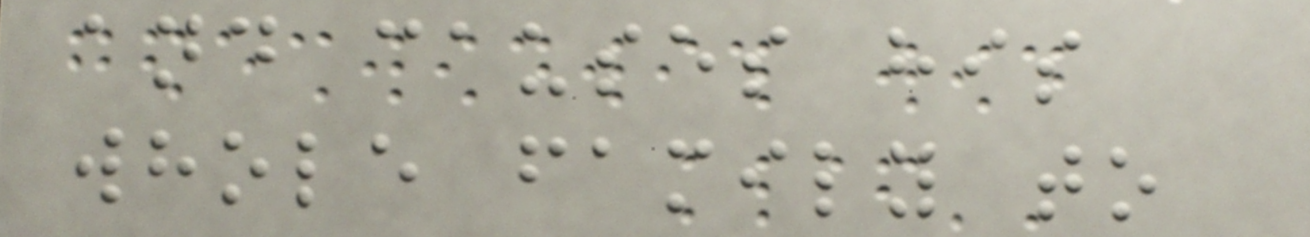and causes his
whole family to
